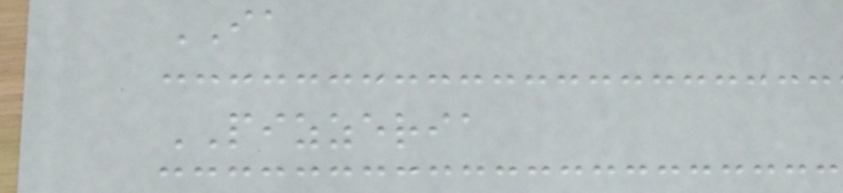IA
PIZZERIA
